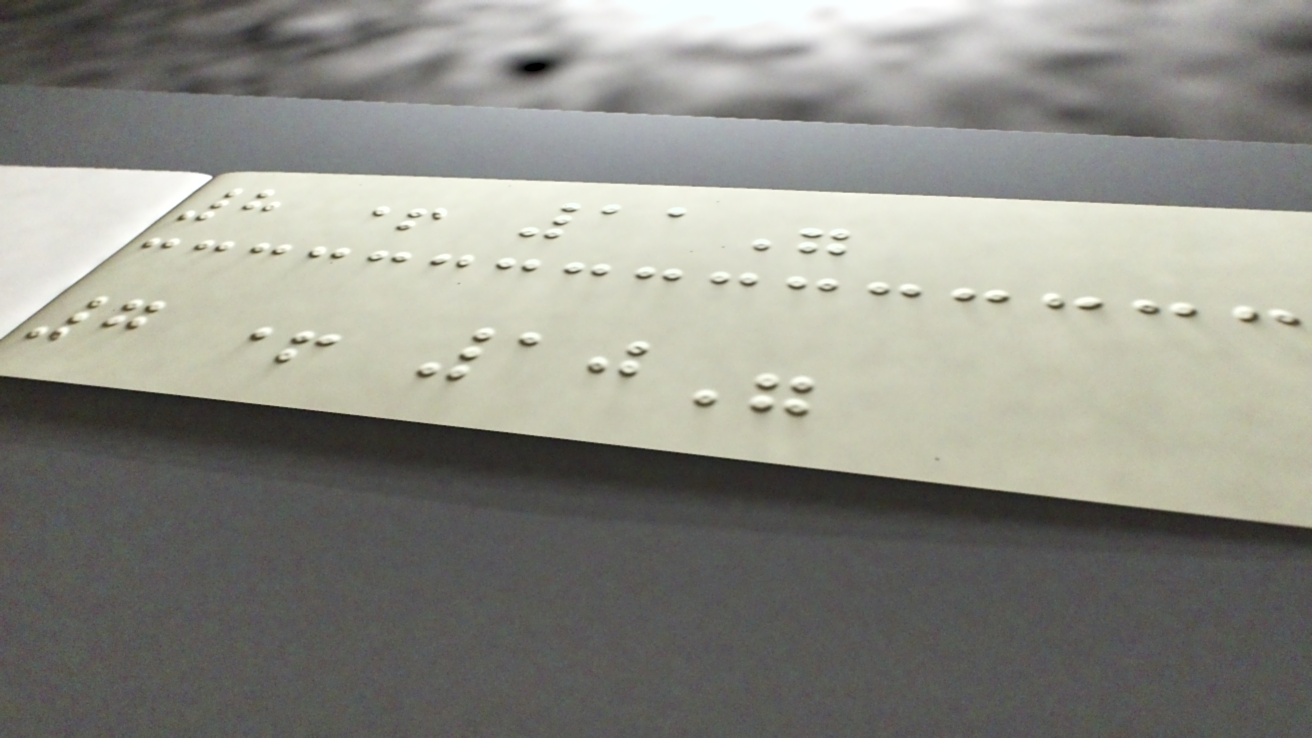8 + 11"
7 + 10"
